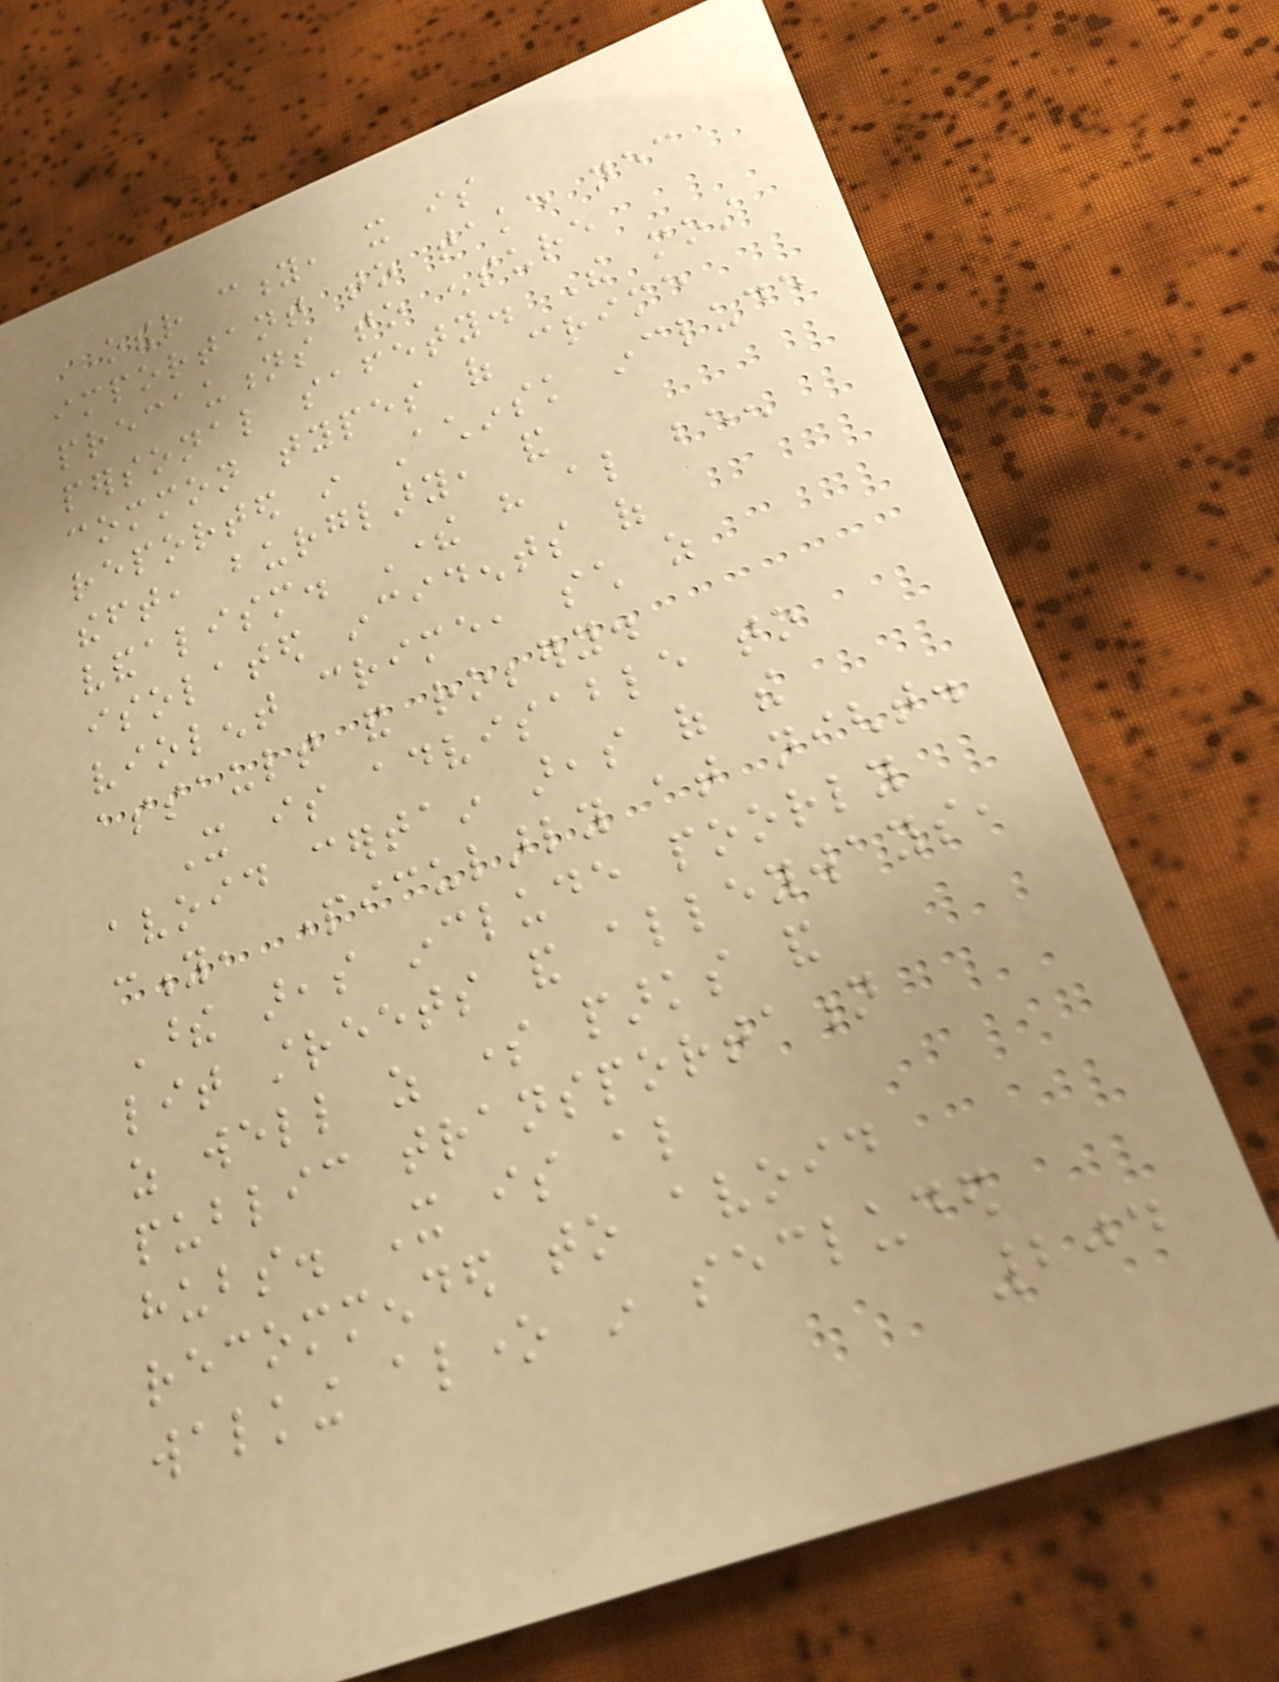other city, it is
important to take necessary
precautions to ensure
personal safety. The most
common types of crime
reported in Achinsk include
theft, burglary, and
vandalism. There have also been
isolated incidents of
violent crime, such as
assault and robbery.
It is advisable to
avoid certain areas of the
city, particularly at night.
These areas include poorly
lit streets and alleyways,
as well as some parks and
public transportation
hubs. It is also
recommended to avoid
walking alone in secluded
204
